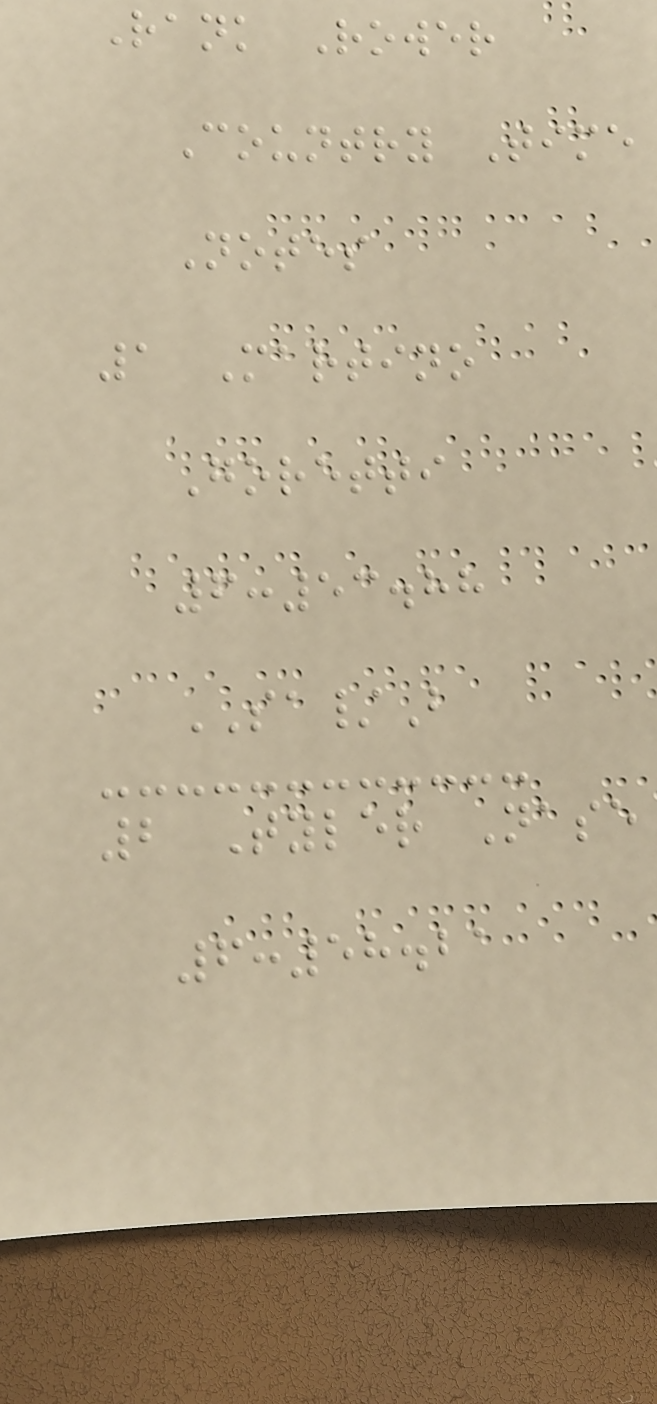Rank Rower
Country Time
Notes
1 Martino
Goretti
6:53.88
SA/B
2 Tyler Nase
6:58.21
